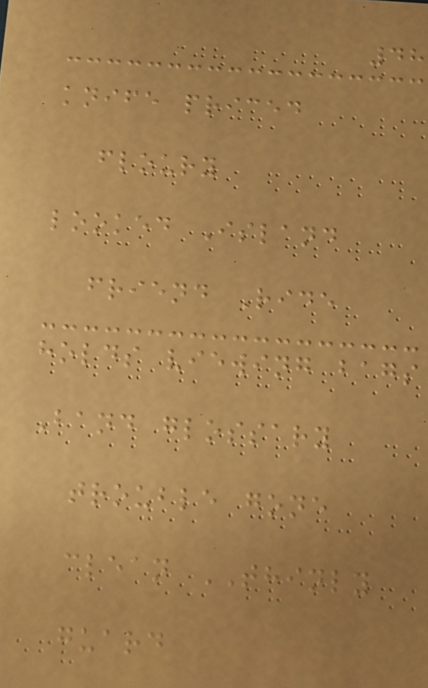48
knife priced
floury
looked Island
friend Ride
holds viewing bags
Band glossary
trouble gone
clean THINLY
guard
